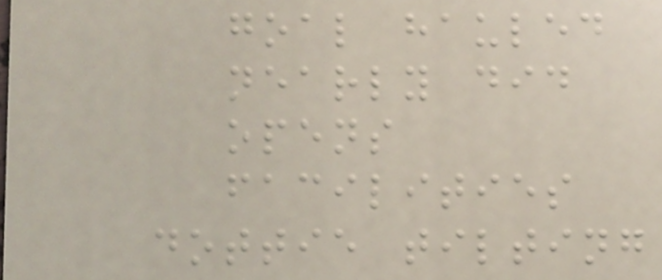goal hauled
nearly did
opens
facilities
dottie tilting
